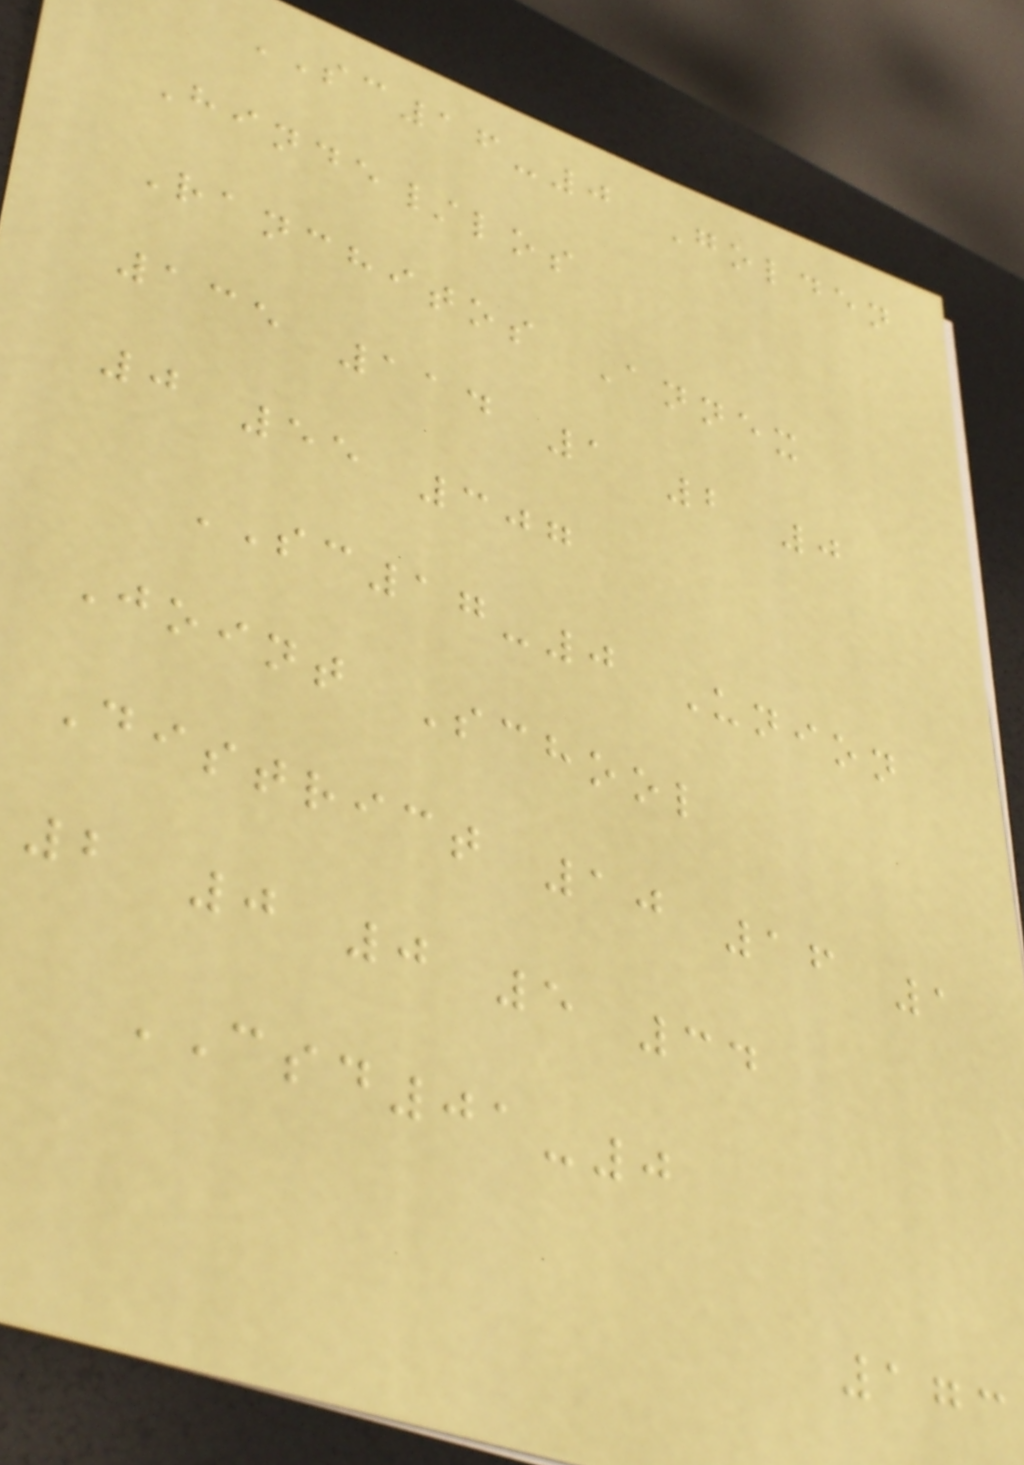SC16-0 Golden
Hinde/los
Ranchitos Annex
135 114 1 2 0
0 55 307
SC17-0 Union
Joint School
District 10 16 1
2 0 0 5 34
CSD01-0
173
